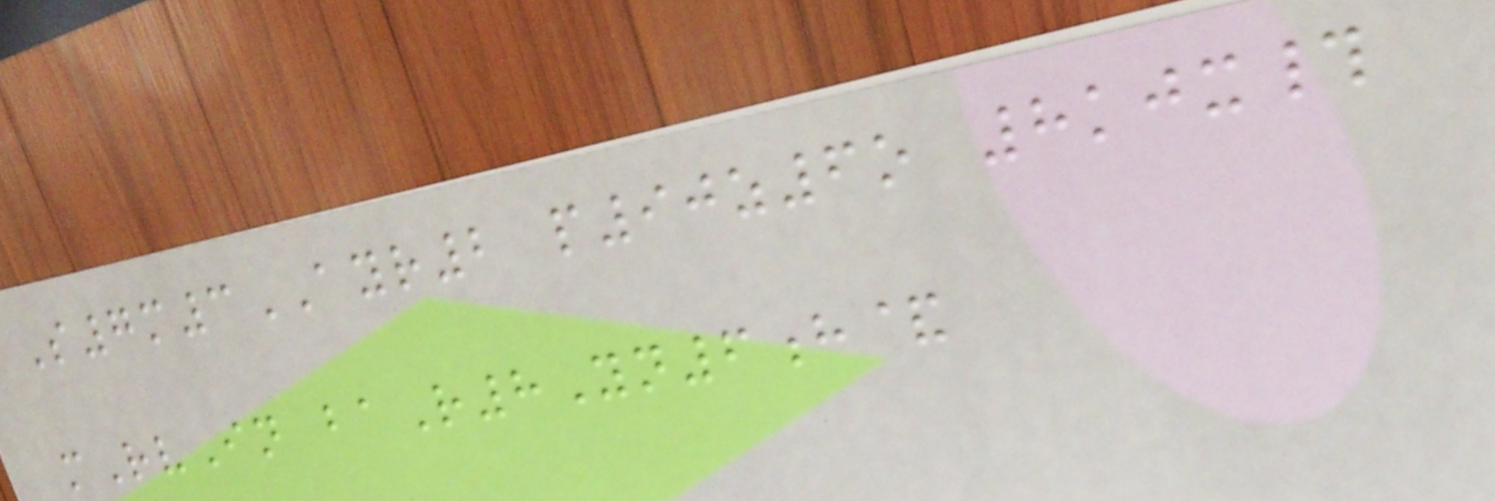S7m3AYR2 p90z6o 8kjx#
mRvIn baR8Yn6h&
